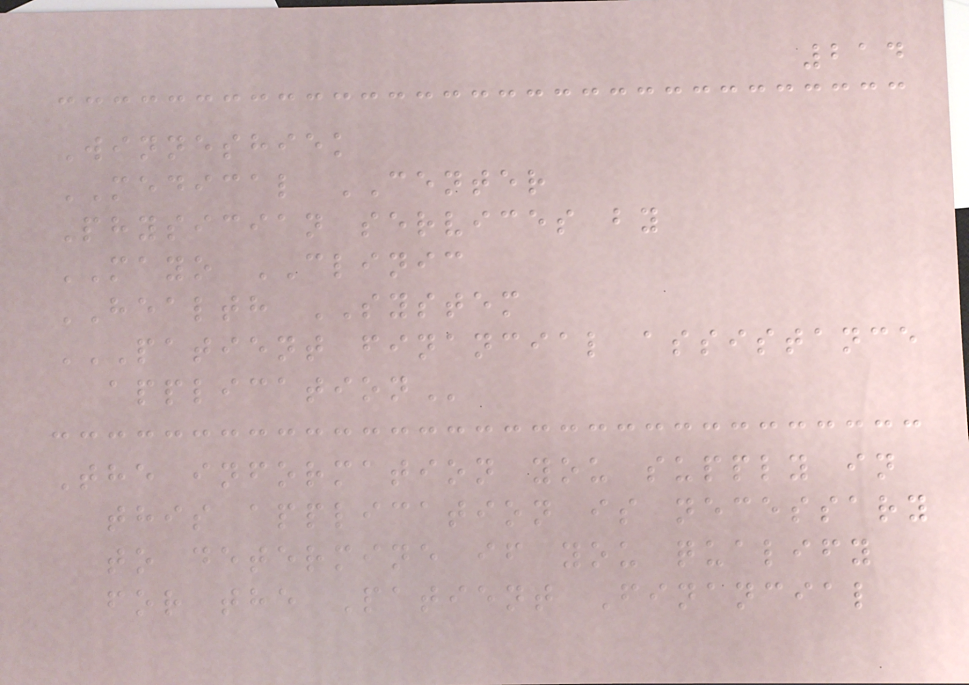214
Winneshiek
MEDICAL CENTER
Physician services by
MAYO CLINIC
HEALTH SYSTEM
PATIENT FINANCIAL ASSISTANCE
APPLICATION
The information you supply in
this application is necessary
to determine if you qualify
for the Patient Financial
